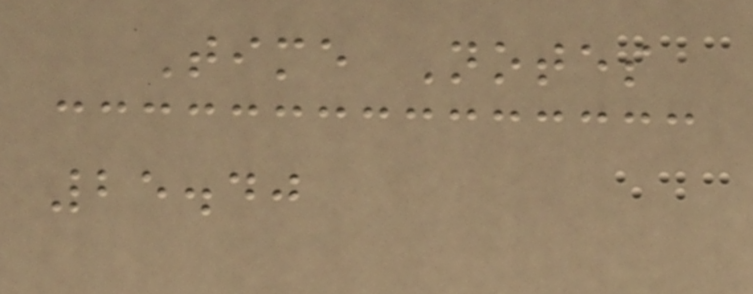Time Notes
25.40
